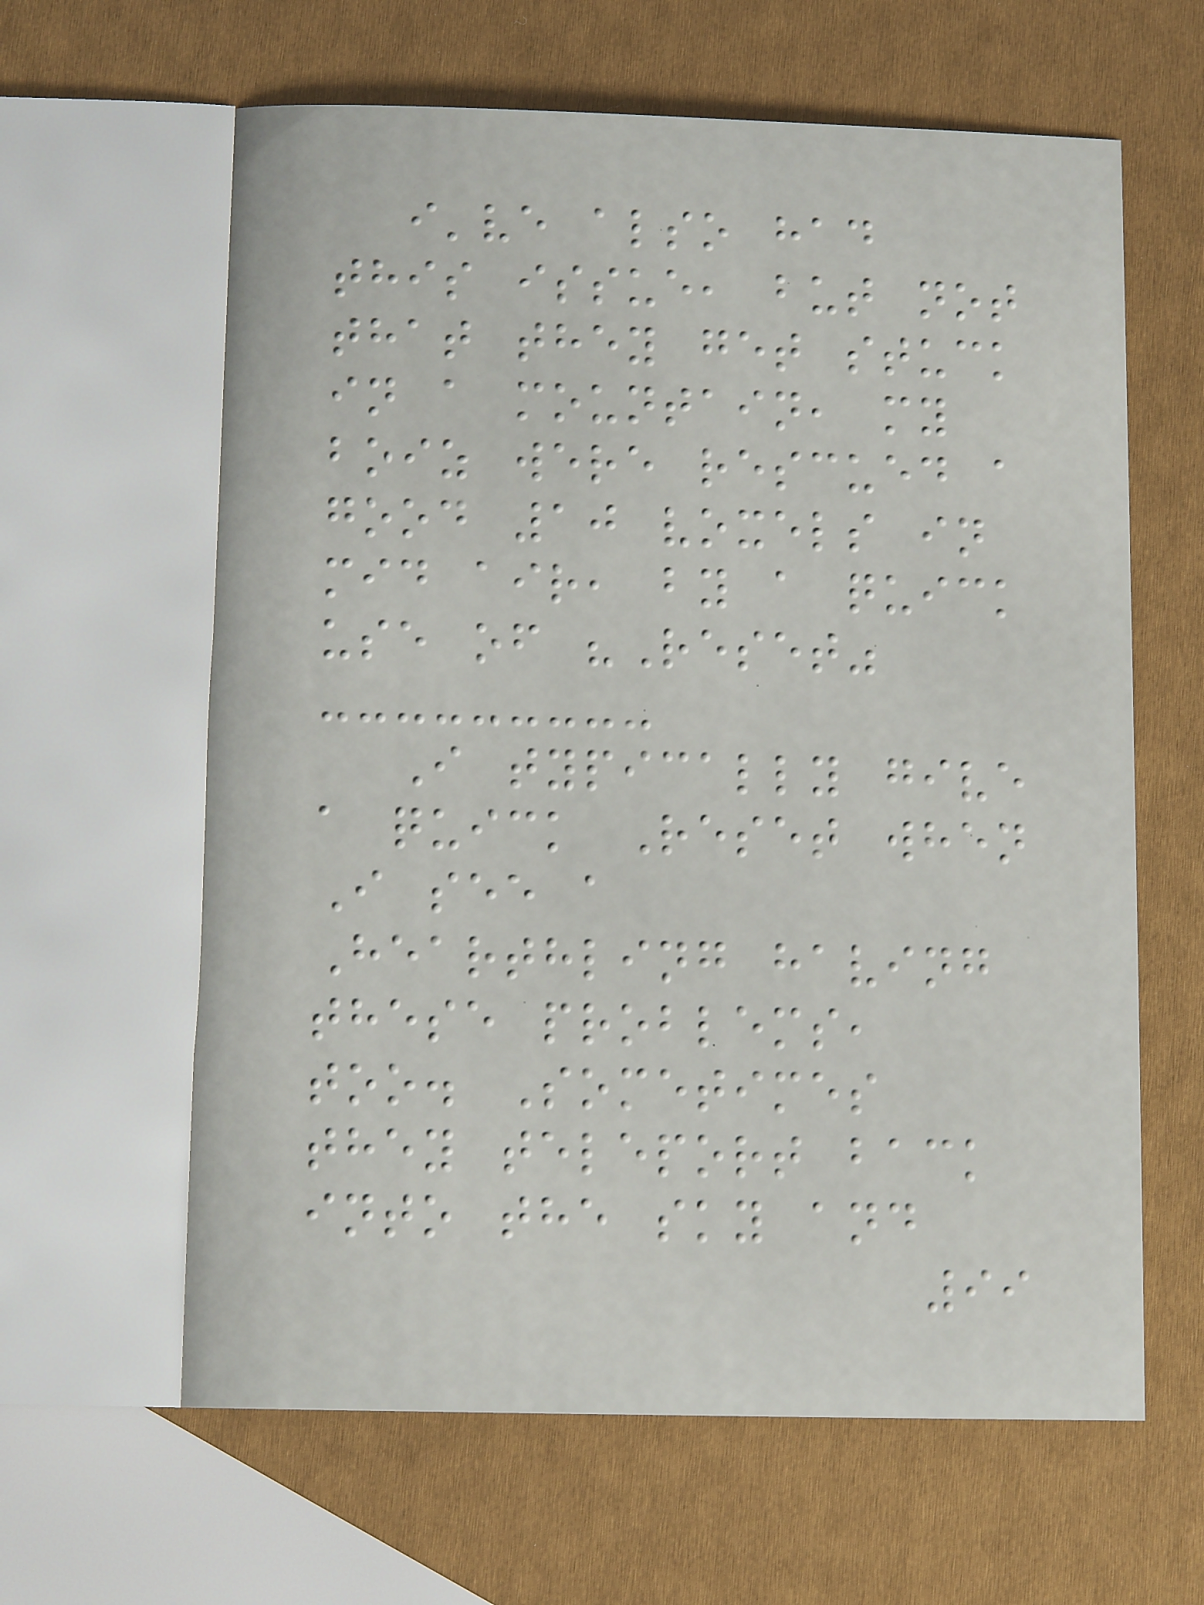i've also had
this issue, but not
that they get stuck
in a mountain, my
boiz were rescued a
good 10 voxels in
mid air, by a quick
use of "Reset"
I typically give
a quick Reset when
I see a
Hearthling having
these problems,
too. Sometimes
they teleport back
into the sky and
99
